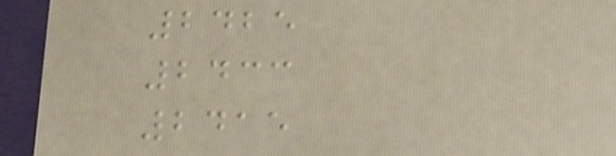2425
2433
2415
